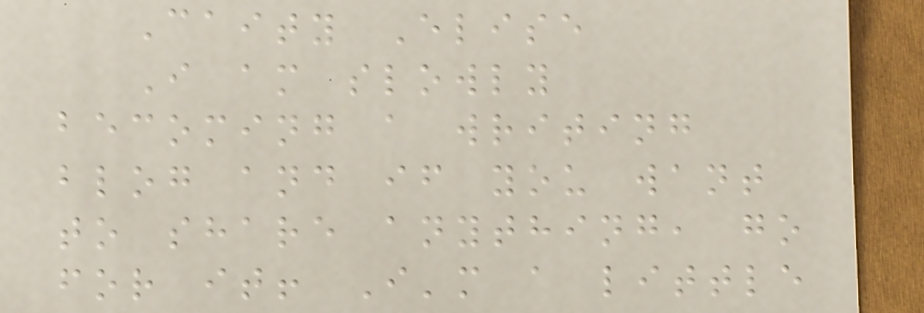Caity Elise
I am slowly
becoming a writing
blog and if you want
to share anything, go
for it! I'm a little
